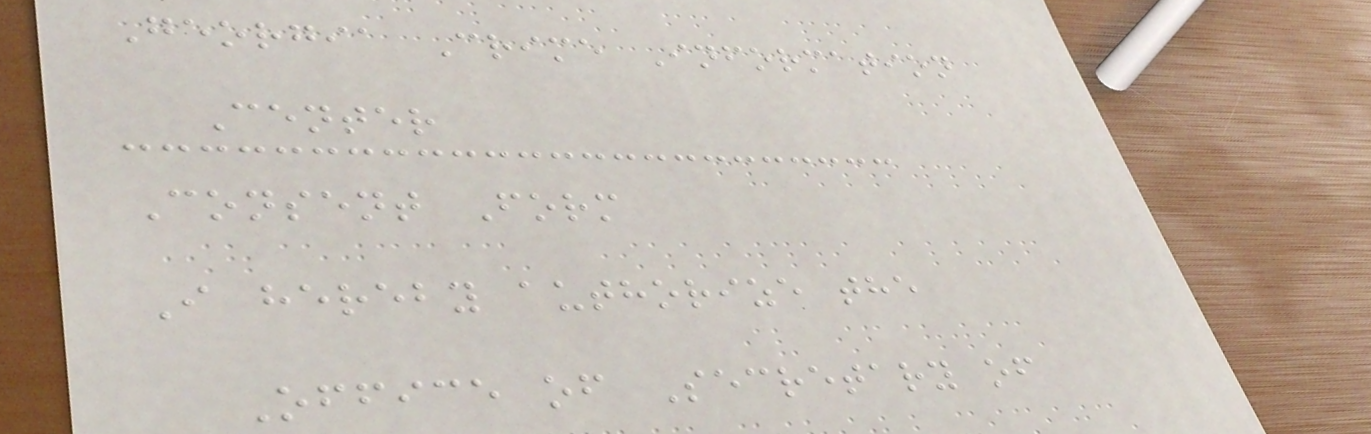Georgia Crime Information
Center
Consent Form
I hereby authorize the
Office of Secretary of
